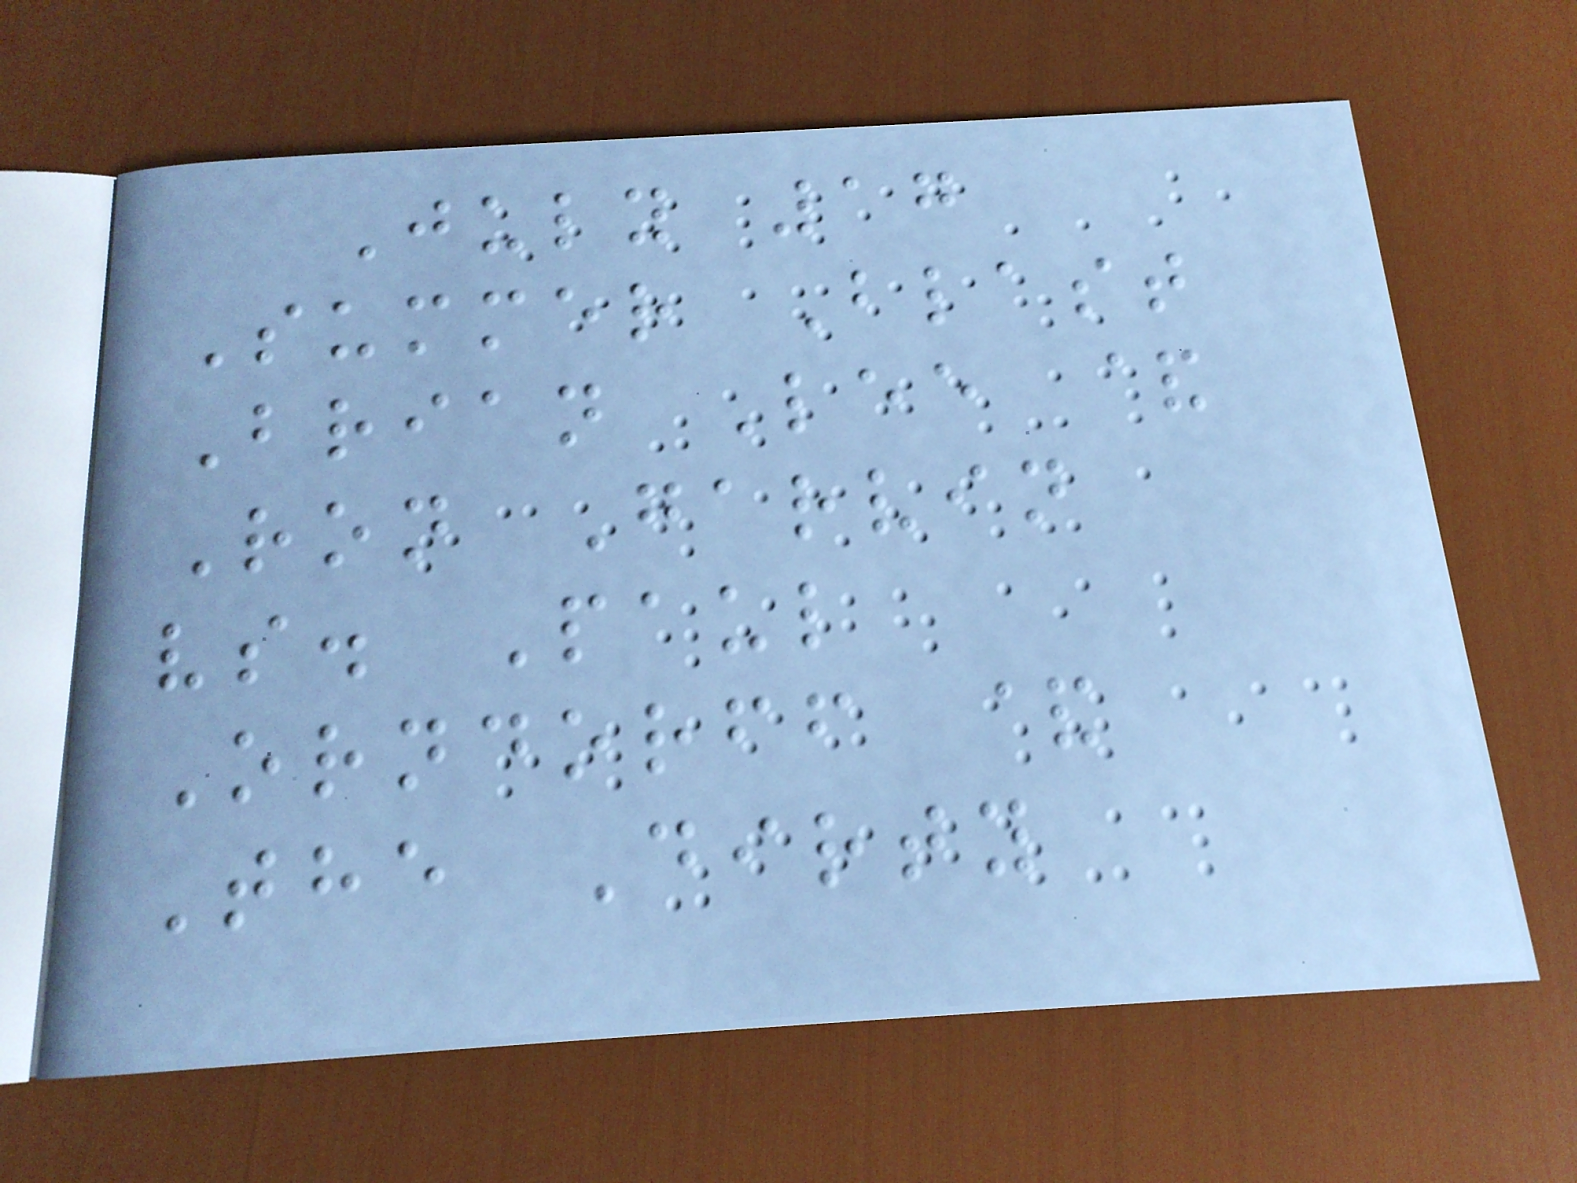July 17
Summer Blast
Brian Lee &
Ron Garvin
vs. Paul
Orndorff &
The Dirty
